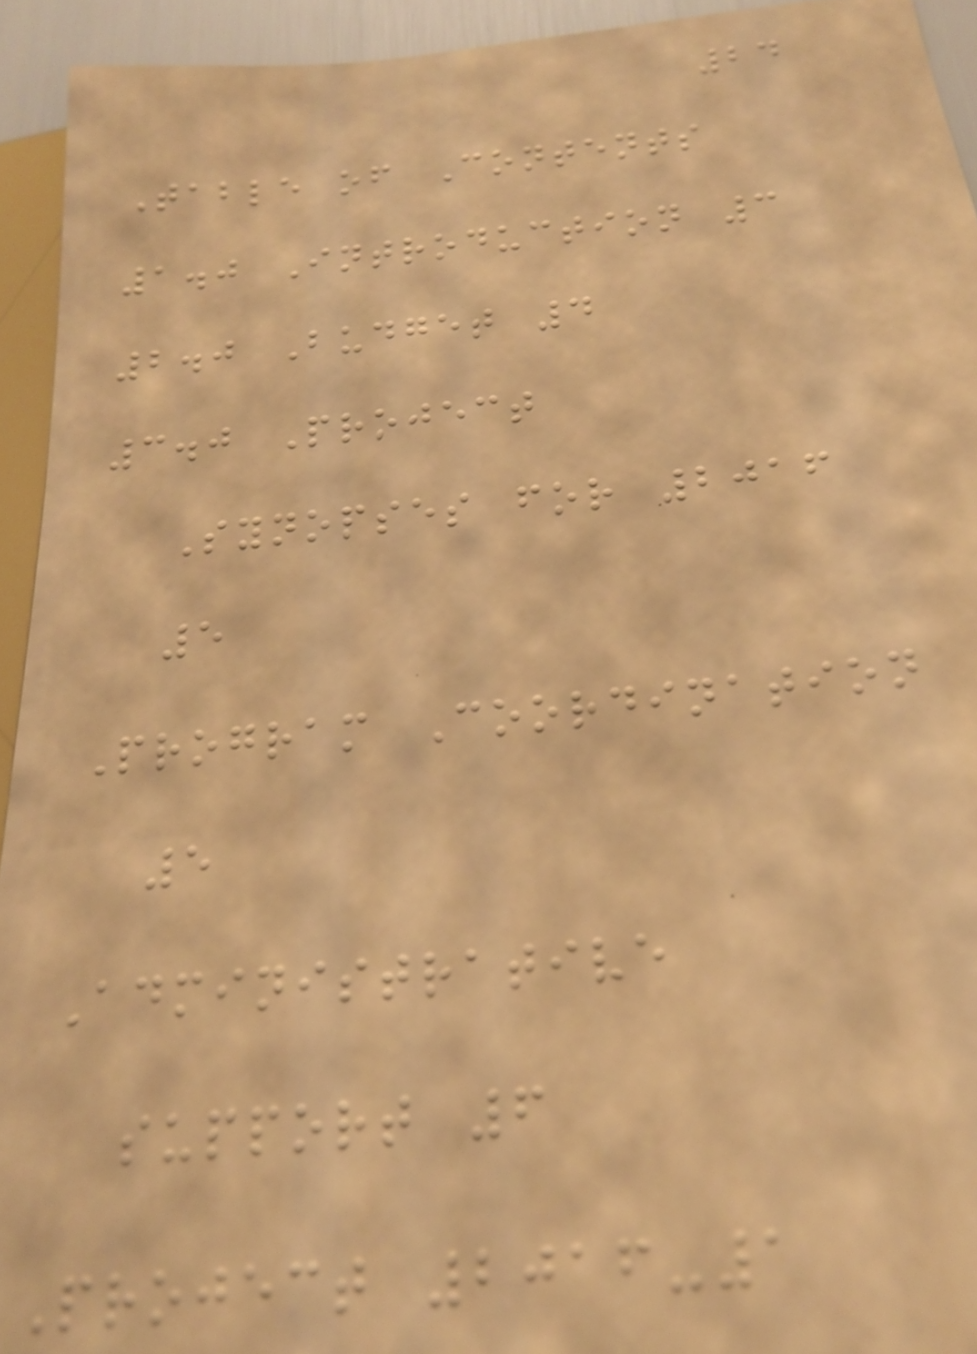24
Table of Contents
1.0 Introduction 3
2.0 Budget 4
3.0 Project
Synopses for 2016
5
Program Coordination
5
Administrative
support 6
Project 2016-1
